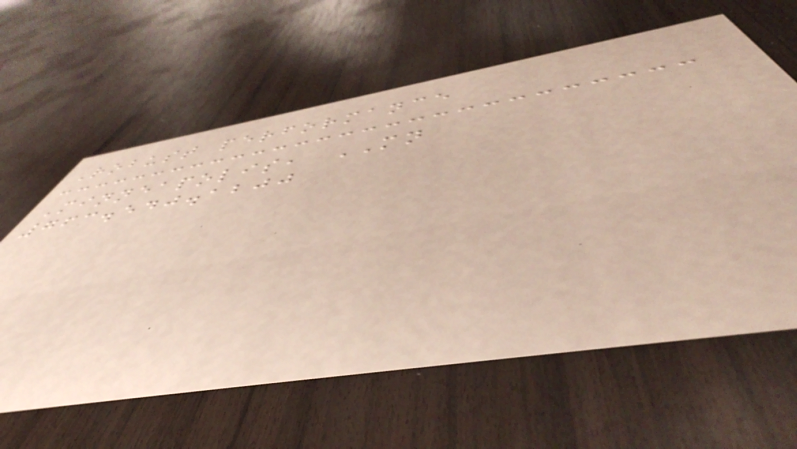Robust performance
Minneapolis, MN
763.540.1200
